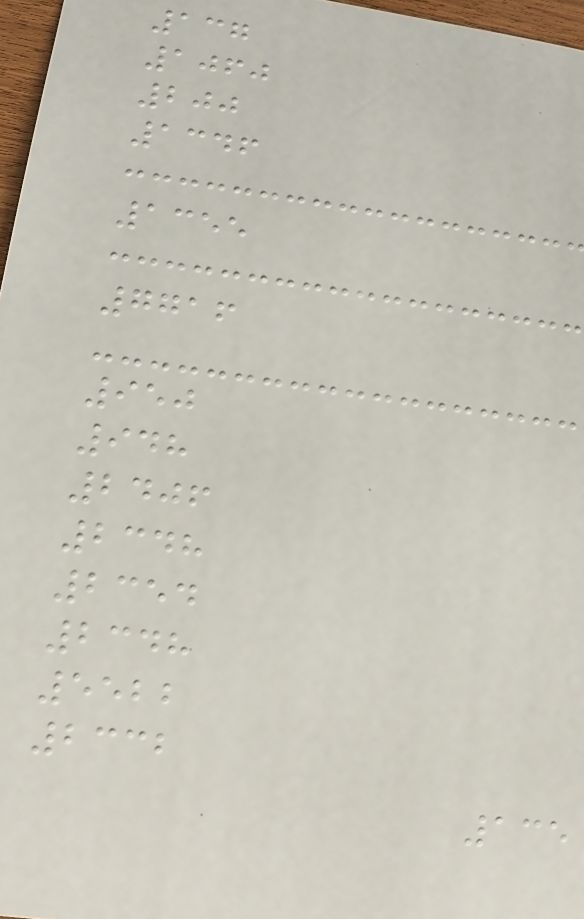137
1060
200
1346
1355
7716
950
948
2406
2348
2354
2348
5522
2332
135
